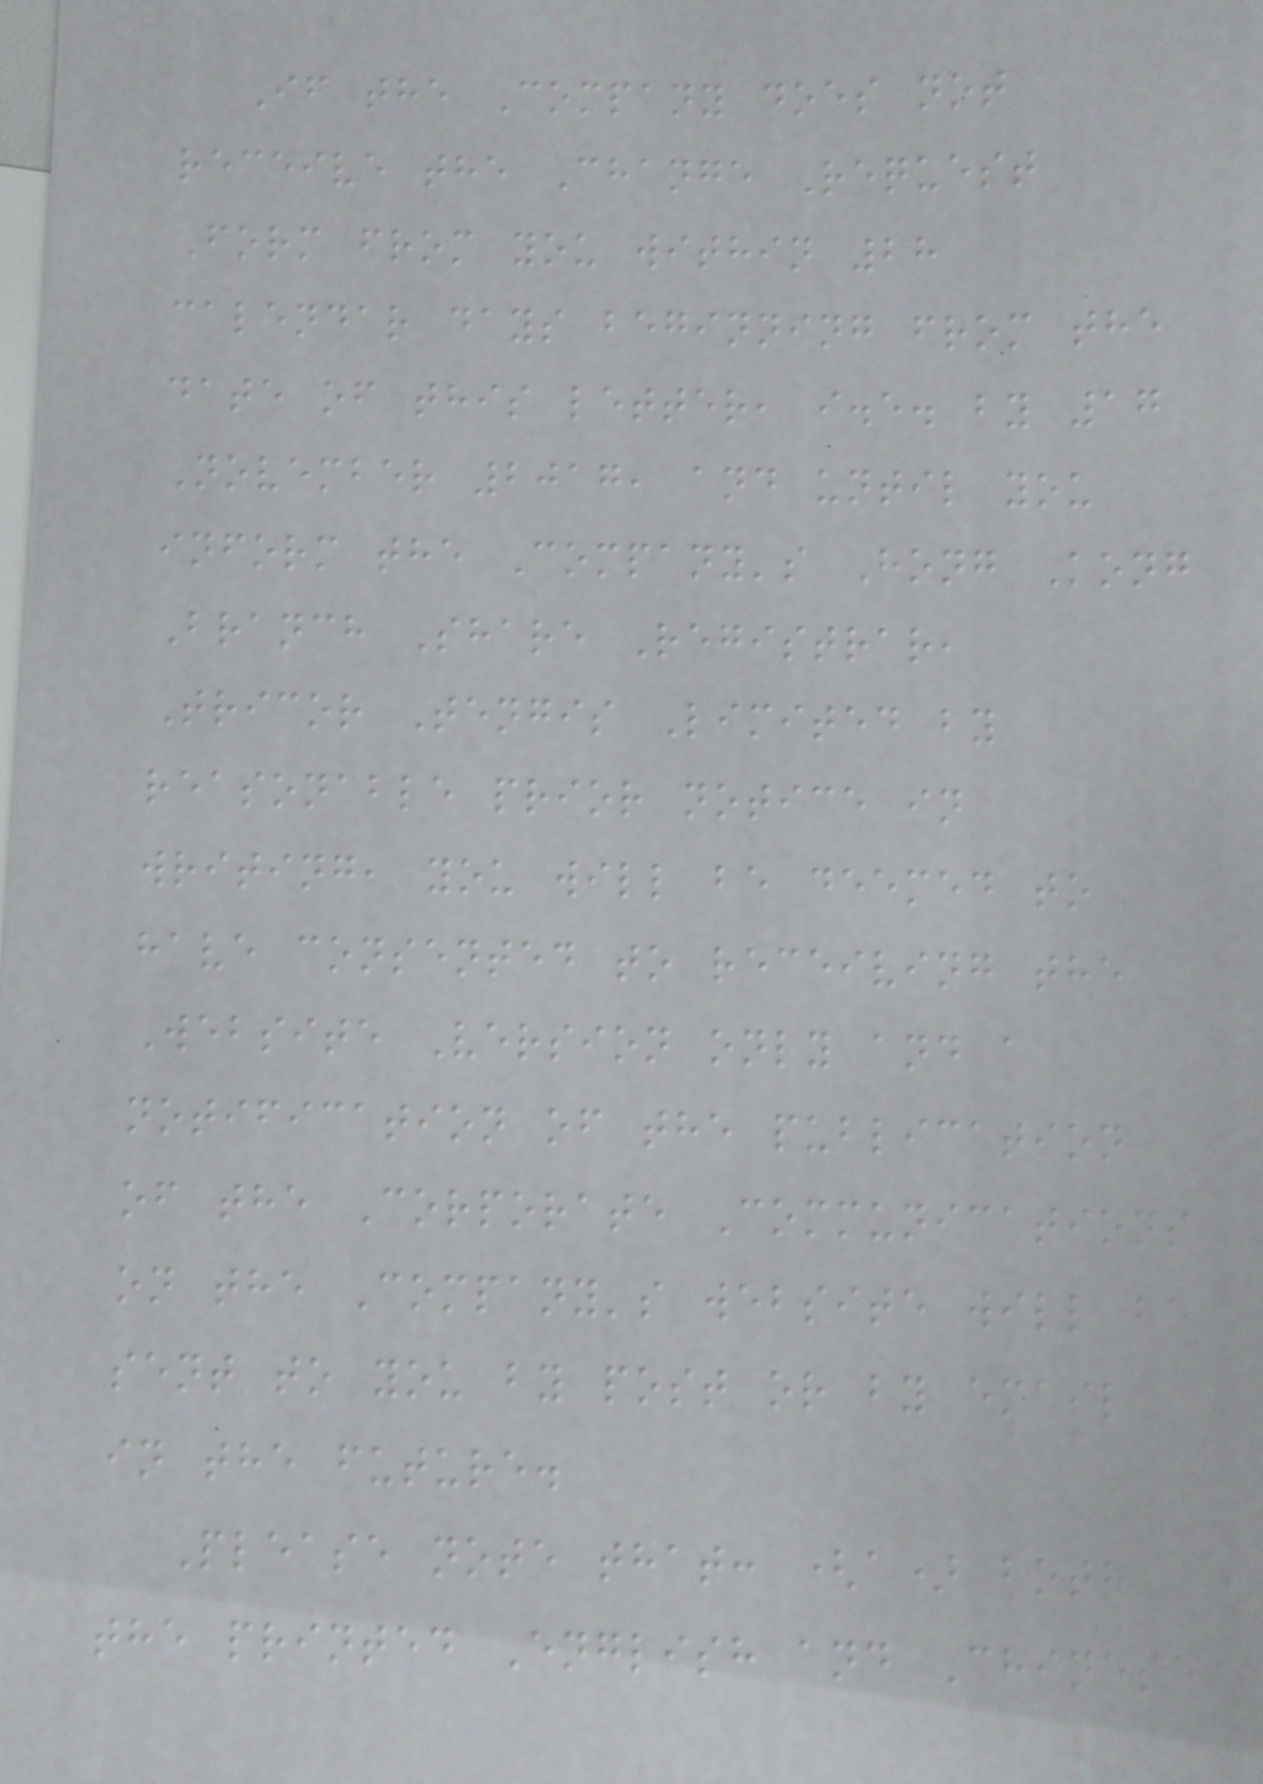If the Company does not
receive the Change Request
Form from you within 28
calendar days beginning from the
date of this letter, i.e. by 17
November 2017, and until you
inform the Company's Hong Kong
Branch Share Registrar,
Tricor Tengis Limited by
reasonable prior notice in
writing, you will be deemed to
have consented to receiving the
Website Version only and a
notification of the publication
of the Corporate Communications
on the Company's website will be
sent to you by post or by email
in the future.
Please note that: (a) both
the printed English and Chinese
